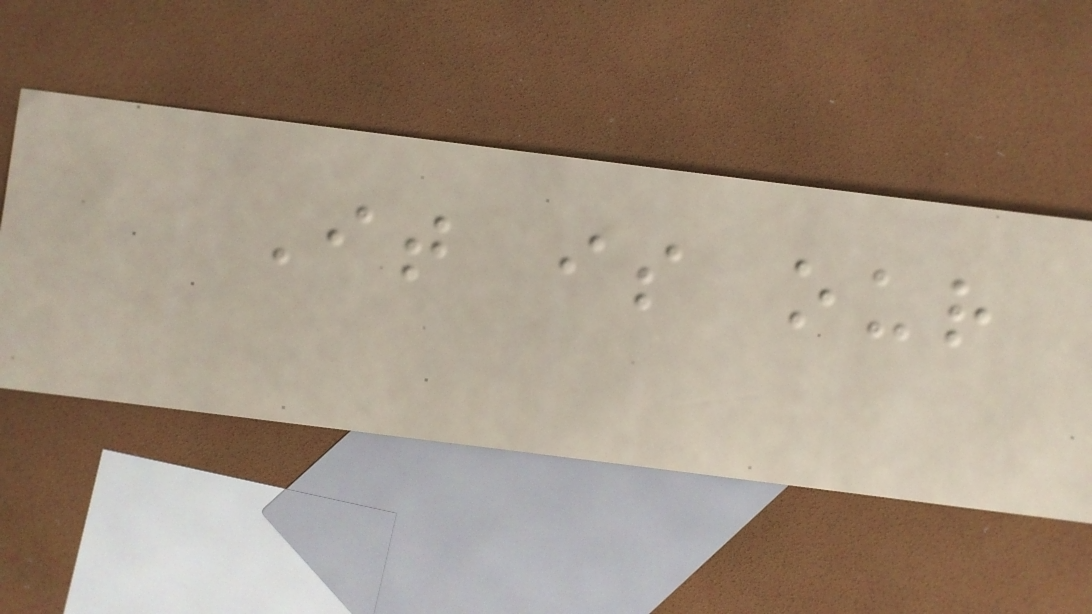It is our
